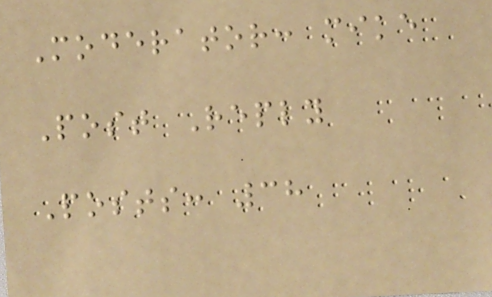Moderator: mike
Post Reply
Posts: 38
